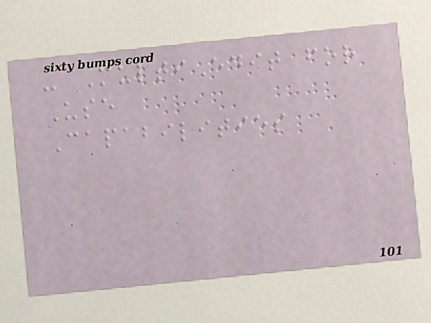- MultiEdit for
Use
Capabilities
